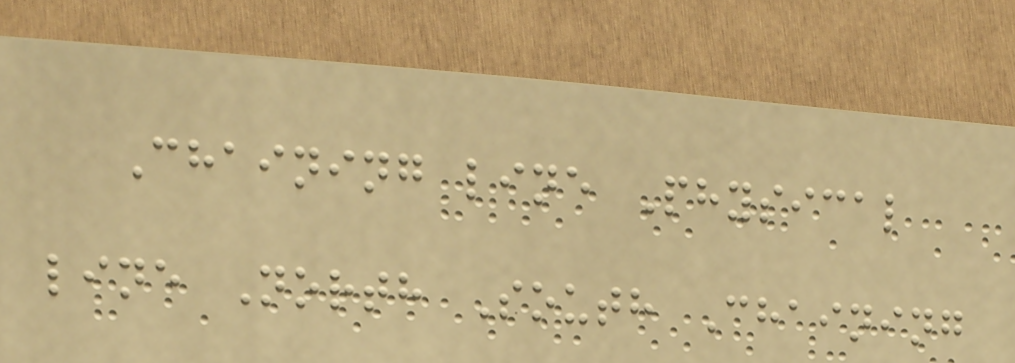Chaining line Physical
line North South Chaining
